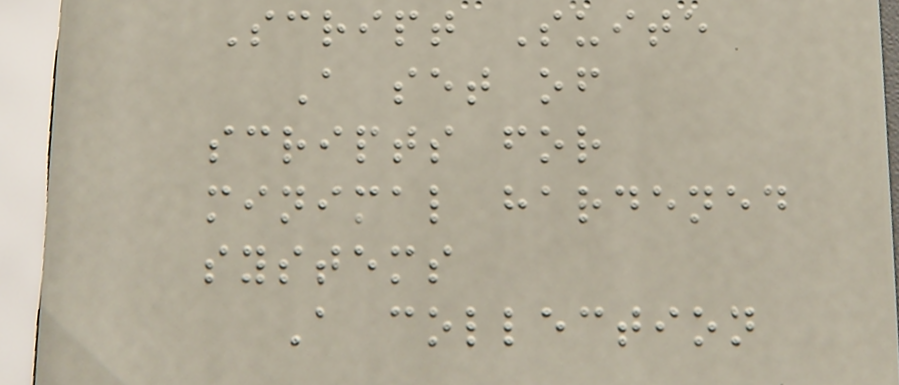Script Suite
A set of
scripts for
minimal hardened
systems
A collection
